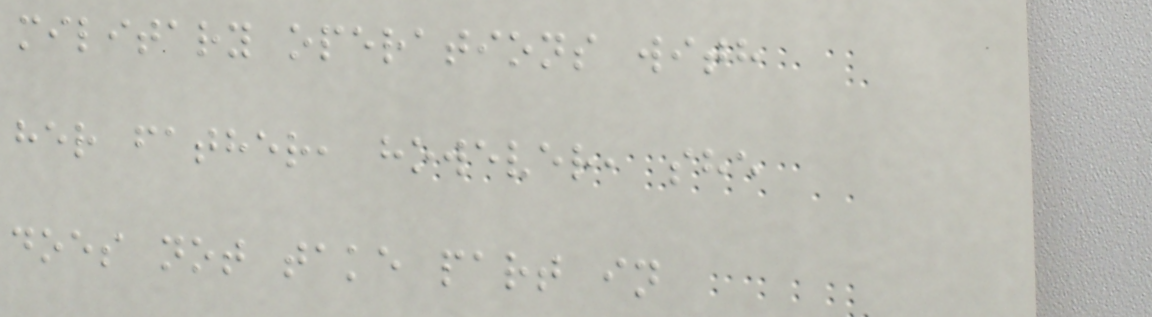military operations with
her father, however, she
does not take part in
